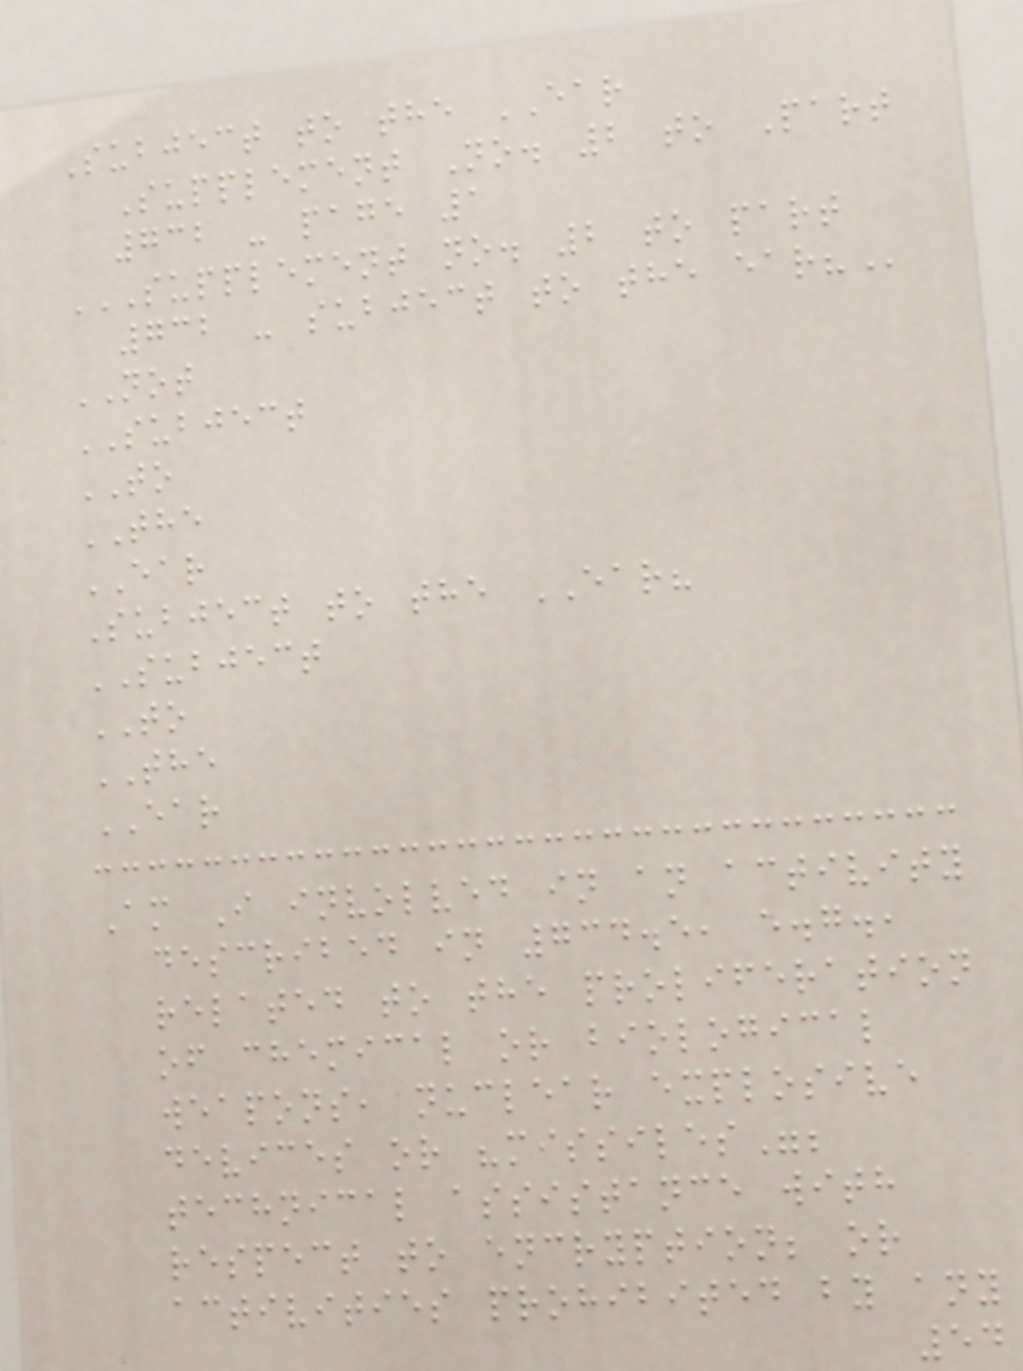Subject to the EAR
Supplement No. 2 to Part
732 - page 1
SUPPLEMENT NO. 2 TO PART
732 - SUBJECT TO THE EAR?
NOT
SUBJECT
TO
THE
EAR
Subject to the EAR?
SUBJECT
TO
THE
EAR
Am I involved in an activity
described in 734.5, e.g.,
related to the proliferation
of chemical or biological
weapons, nuclear explosive
devices or "missiles";
technical assistance with
respect to encryption; or
activities prohibited by any
54
